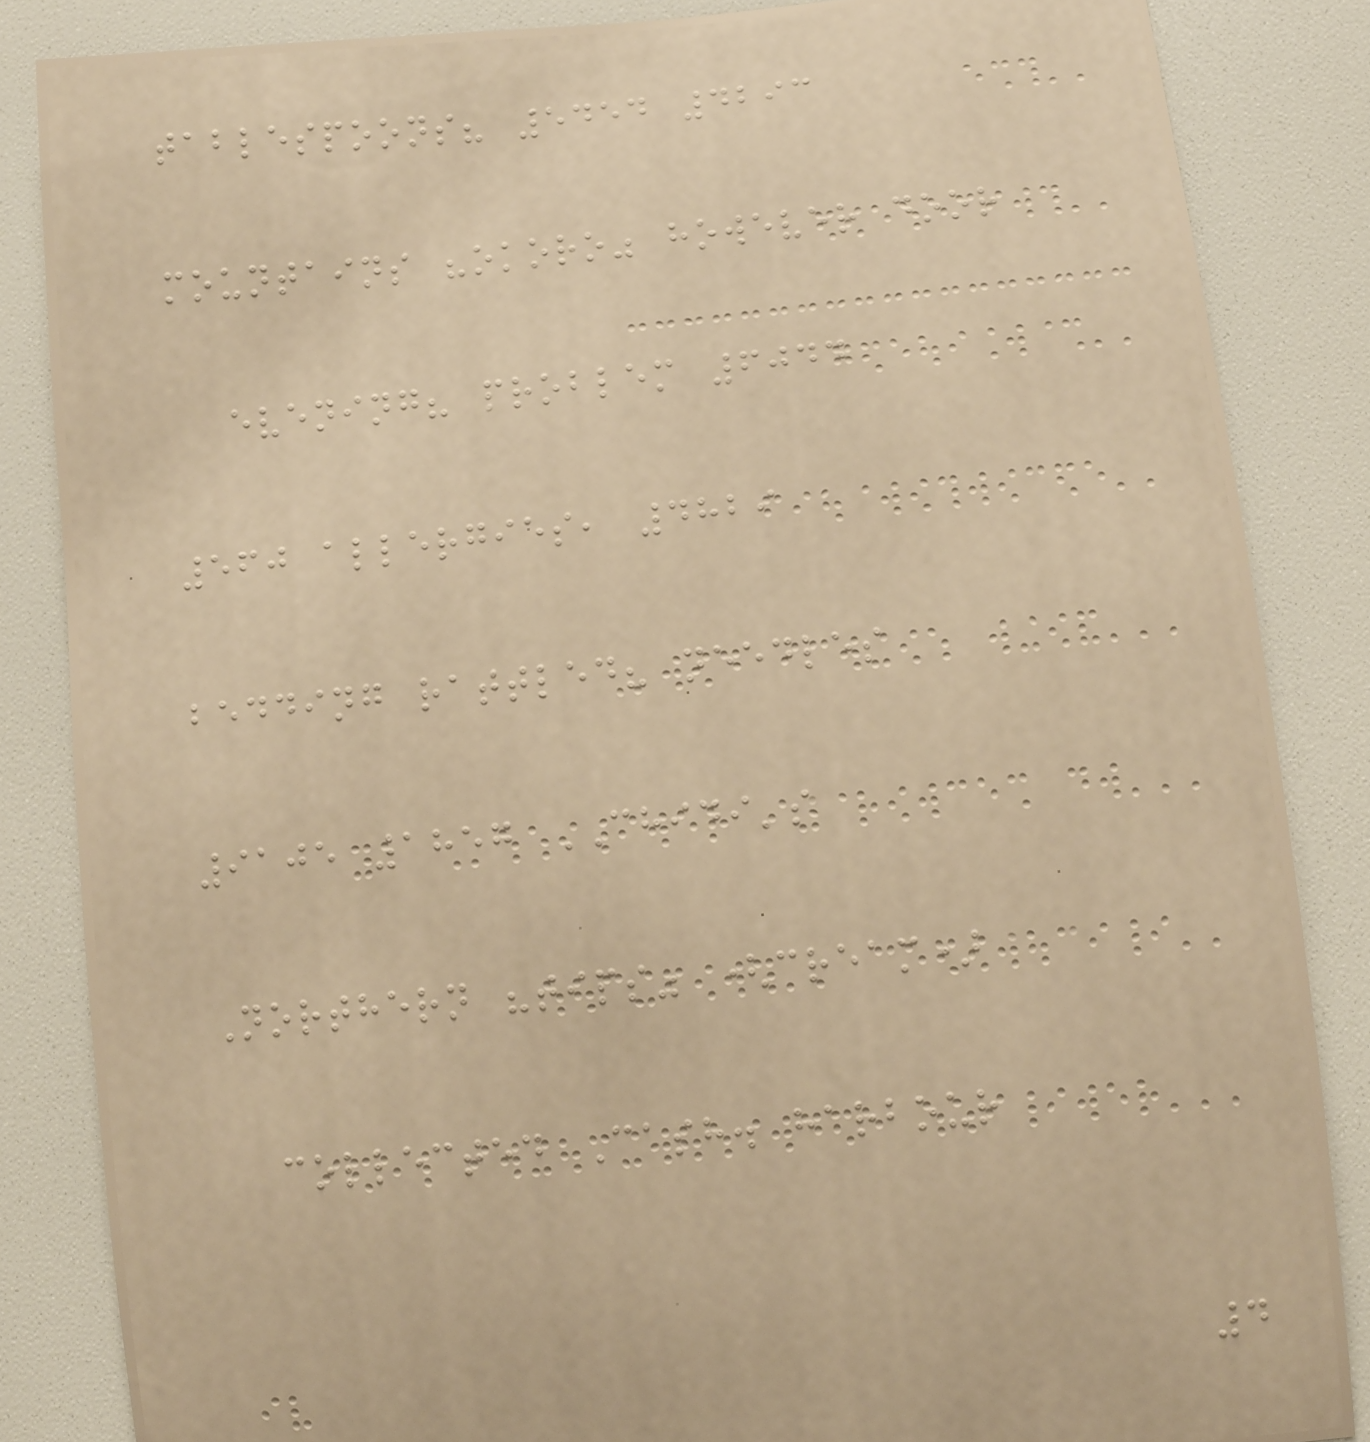tablespoons? 5454 4293
mountains "okoro" however door
evening? problem 6044
560 allergies, 4829
bedding rattled? needles
9105 1857 CHIDI's
Northern "tips" (cream)
collected Cash. harbour
4
